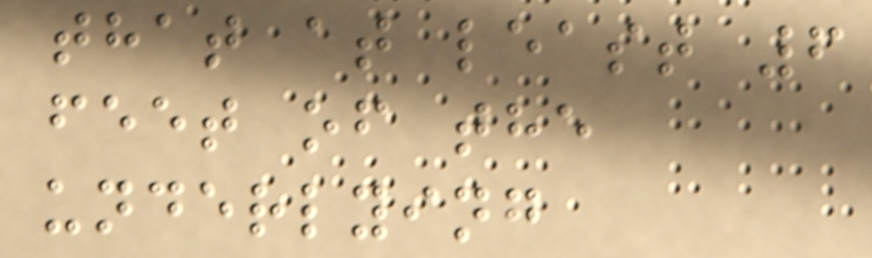that at least 6
feet of the
underlying
